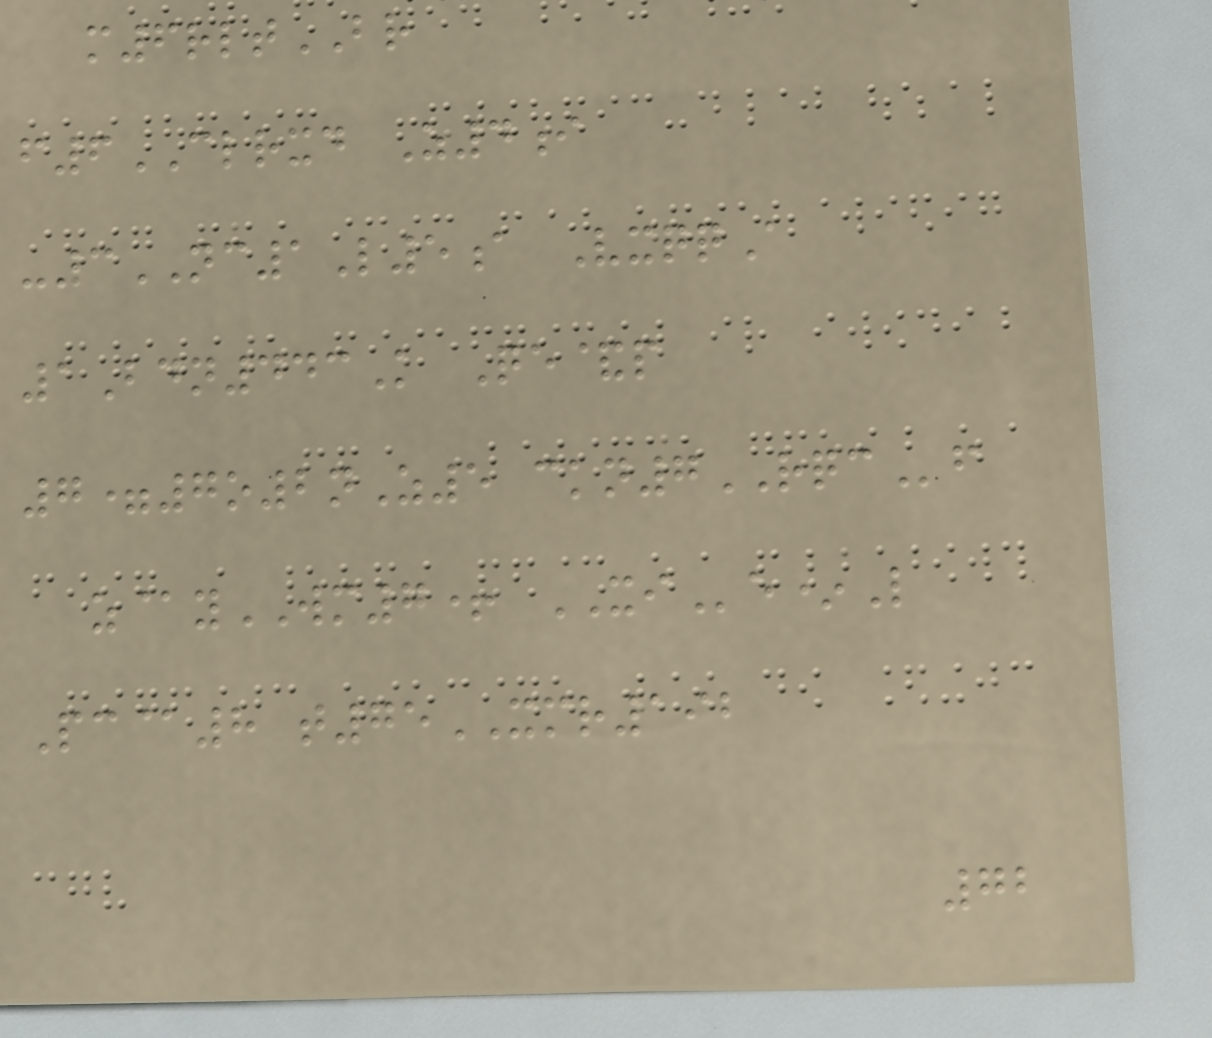m6rltBR
f6CLRXD Z4i
-3NC1L5a VxqqA
1Bdn443K Qe&p
7=7o2nZ5 ckn7RQCf
z@yWM7+ XIe*L
Pc@8 t75XMR192
72
